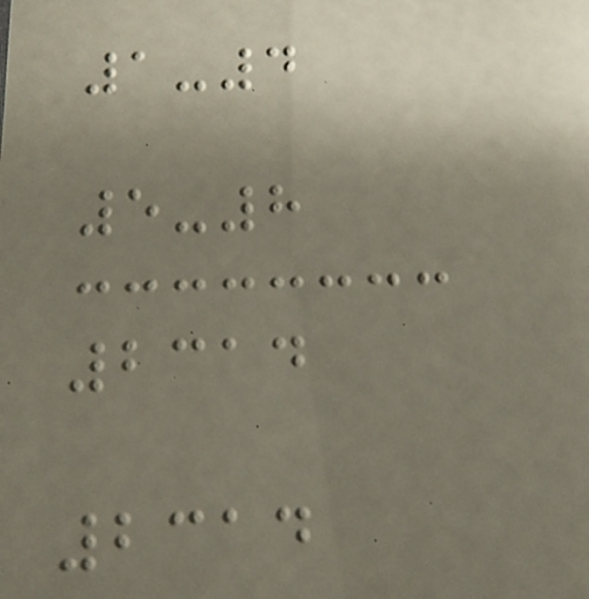1-4
5-8
2314
2314
